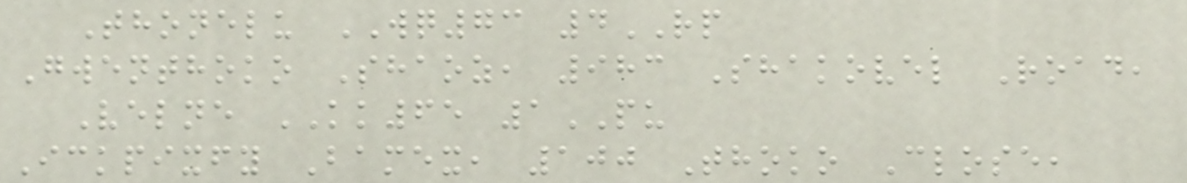Thonelu WQ73 4RP
Gwenthoko Shaoz, 983 Shakovel Road,
Velne KK65 1PU
Ickpixfy Bamex, 100 Thoko Close,
